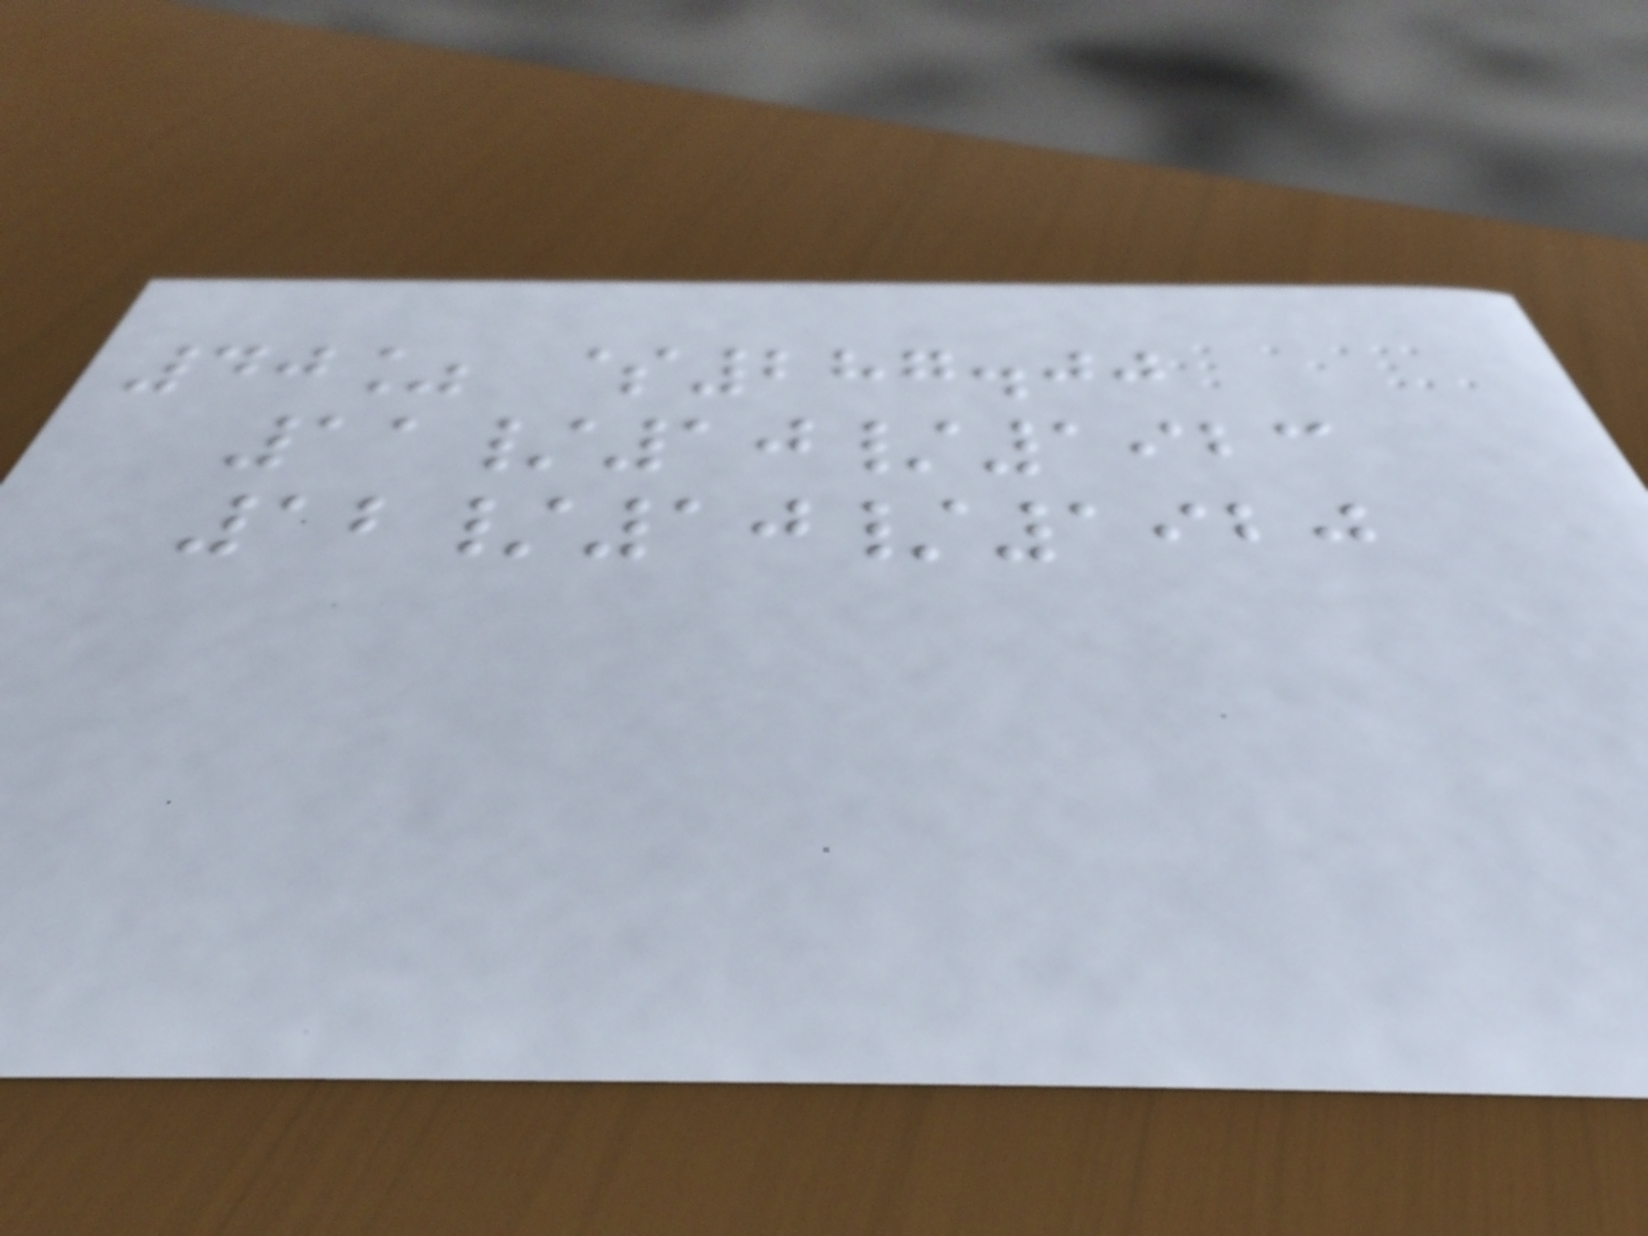40% $287.00
11/10/1923
12/10/1920
